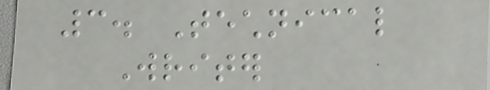3. Technical
Writer
